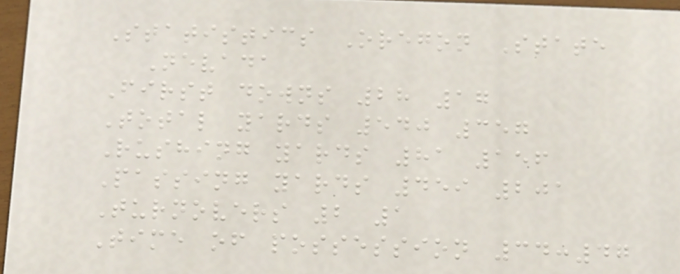Statistics Oregon State
Nevada
First downs 28 17
Total yards 540 357
Rushing yards 81 156
Passing yards 459 201
Turnovers 2 1
Time of possession 34:47
